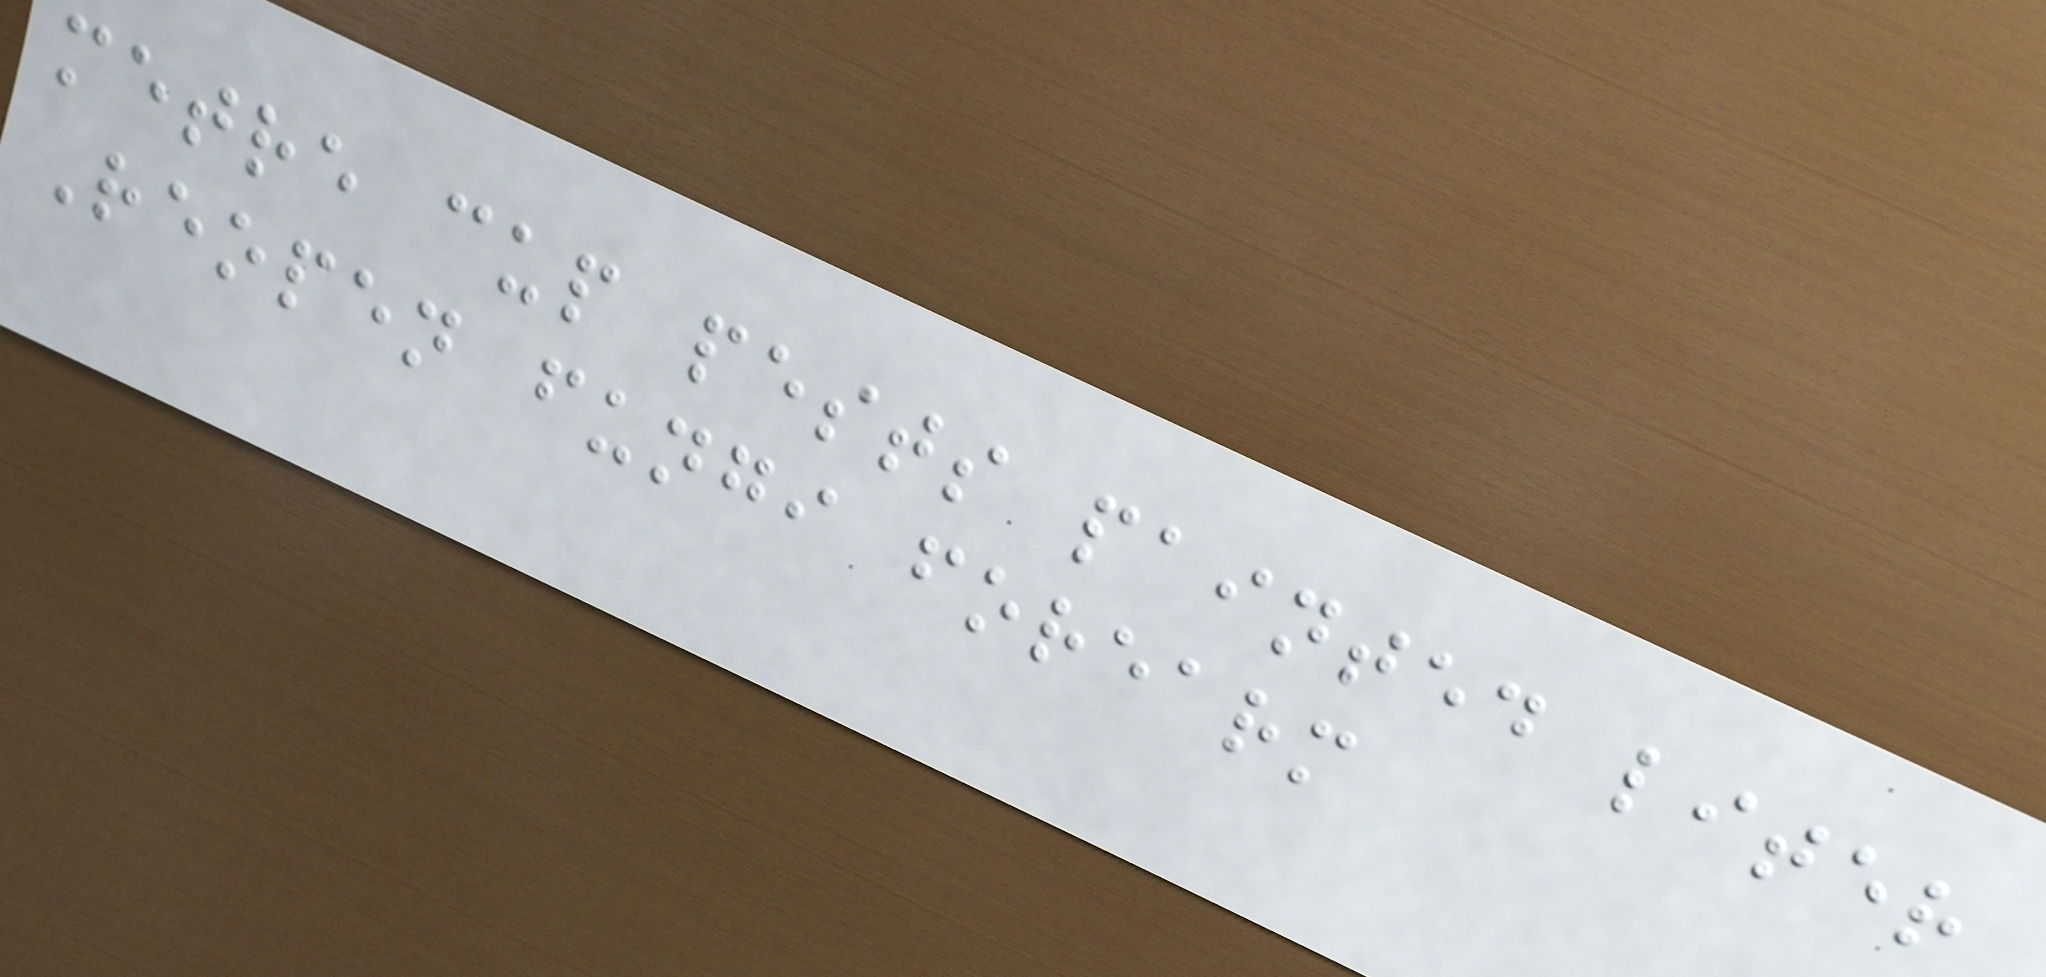metre cup pests painted liter
Reopen fungi forearm
